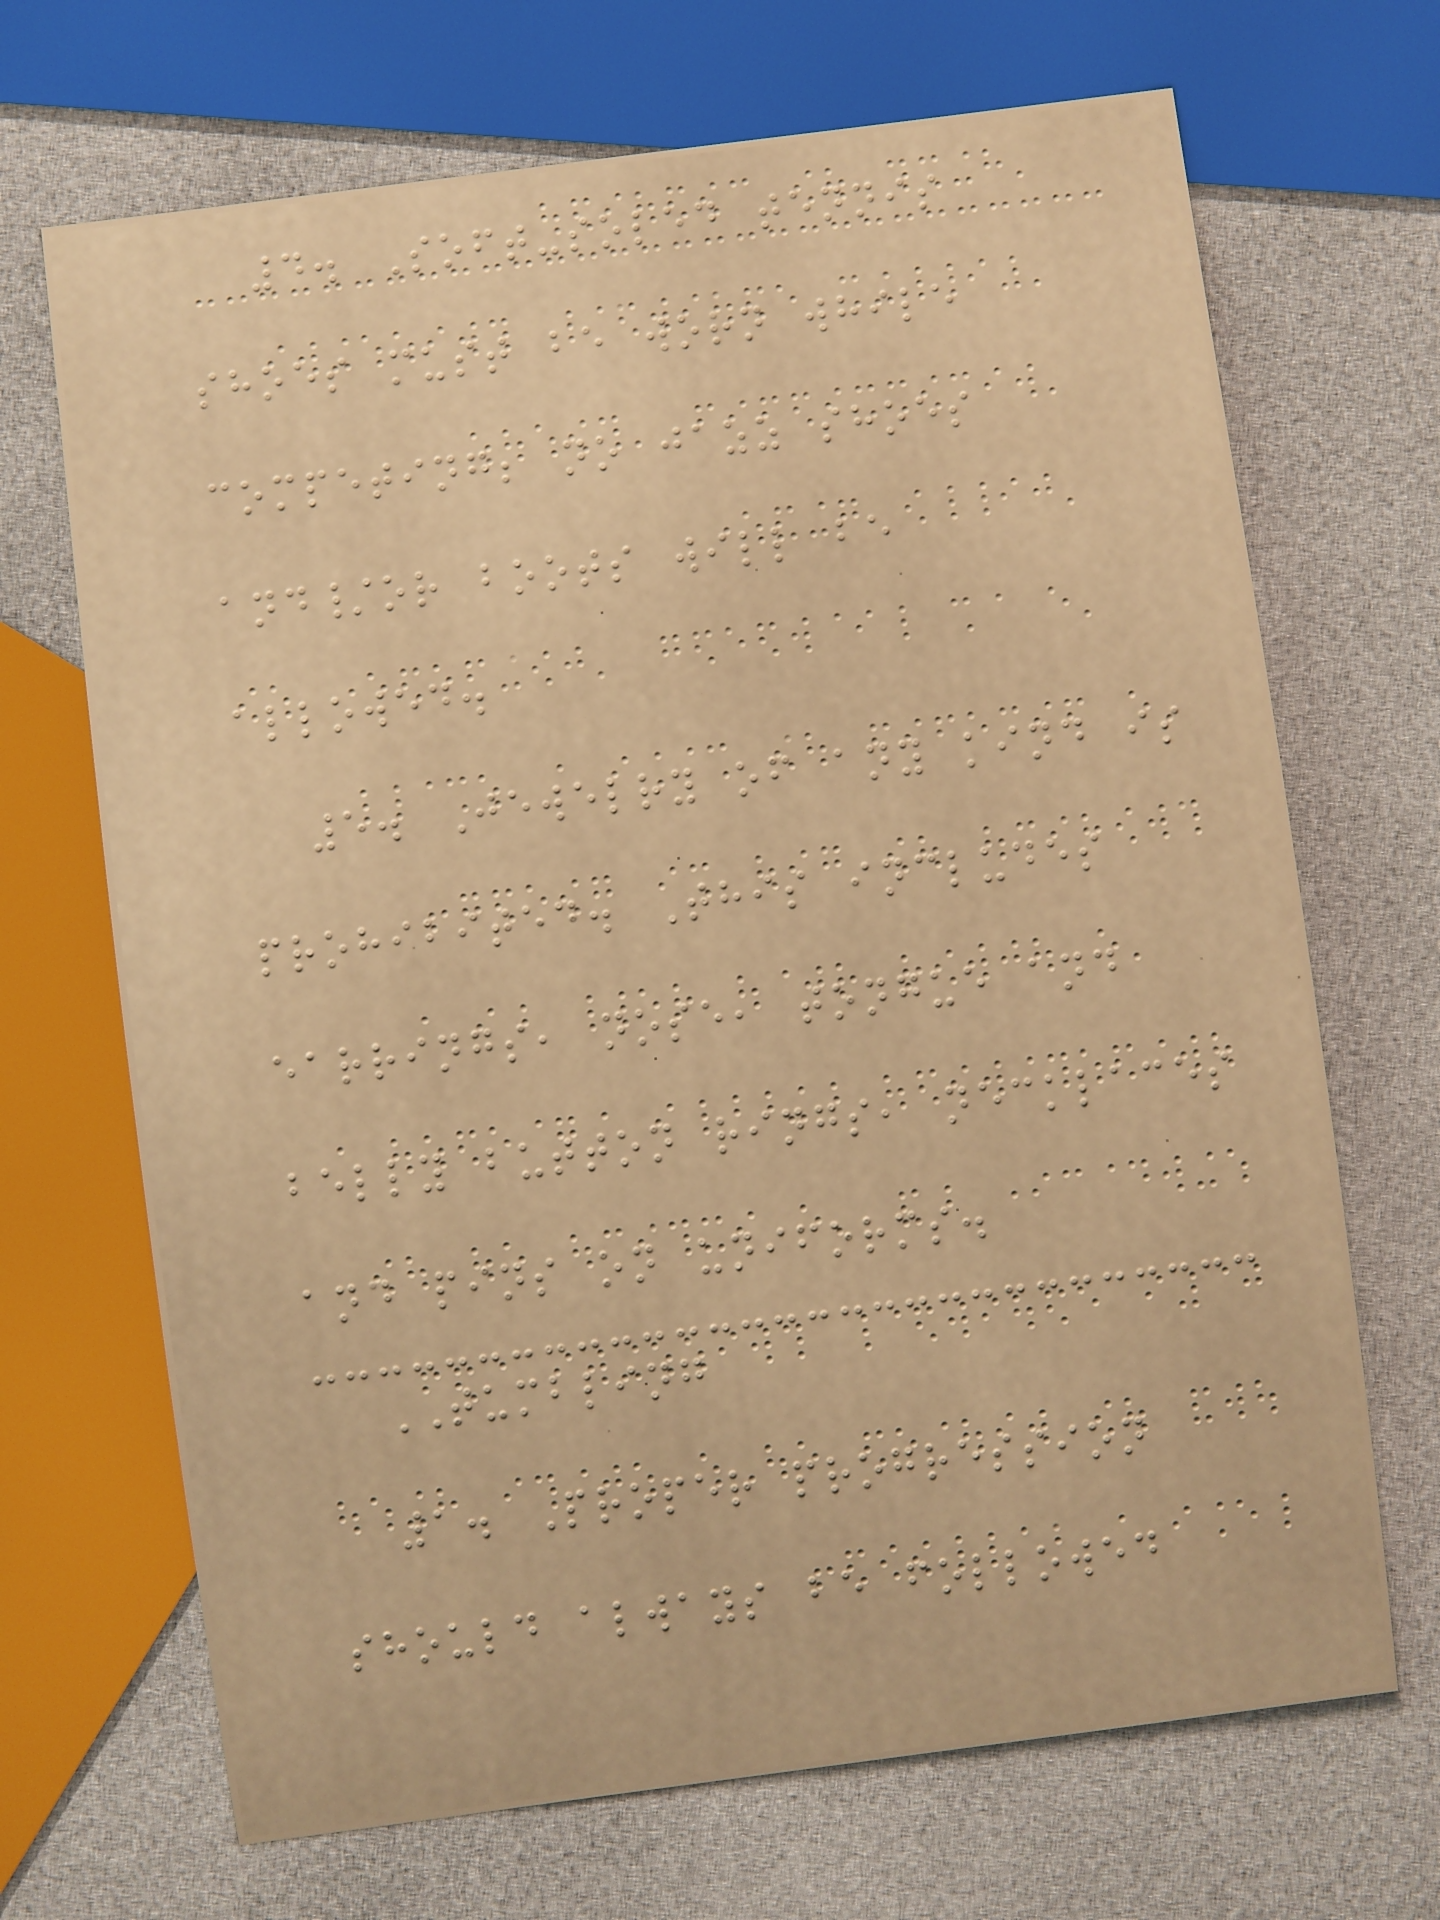4. Soft-soled tennis
shoes must be worn while
competing; no jazz shoes
and/or boots will be
allowed.
5. Jewelry of any kind is
prohibited. This includes
earrings, nose, tongue and
belly button rings, necklaces
and pins on uniforms.
TUMBLING
1. Proper progression
should always be followed
